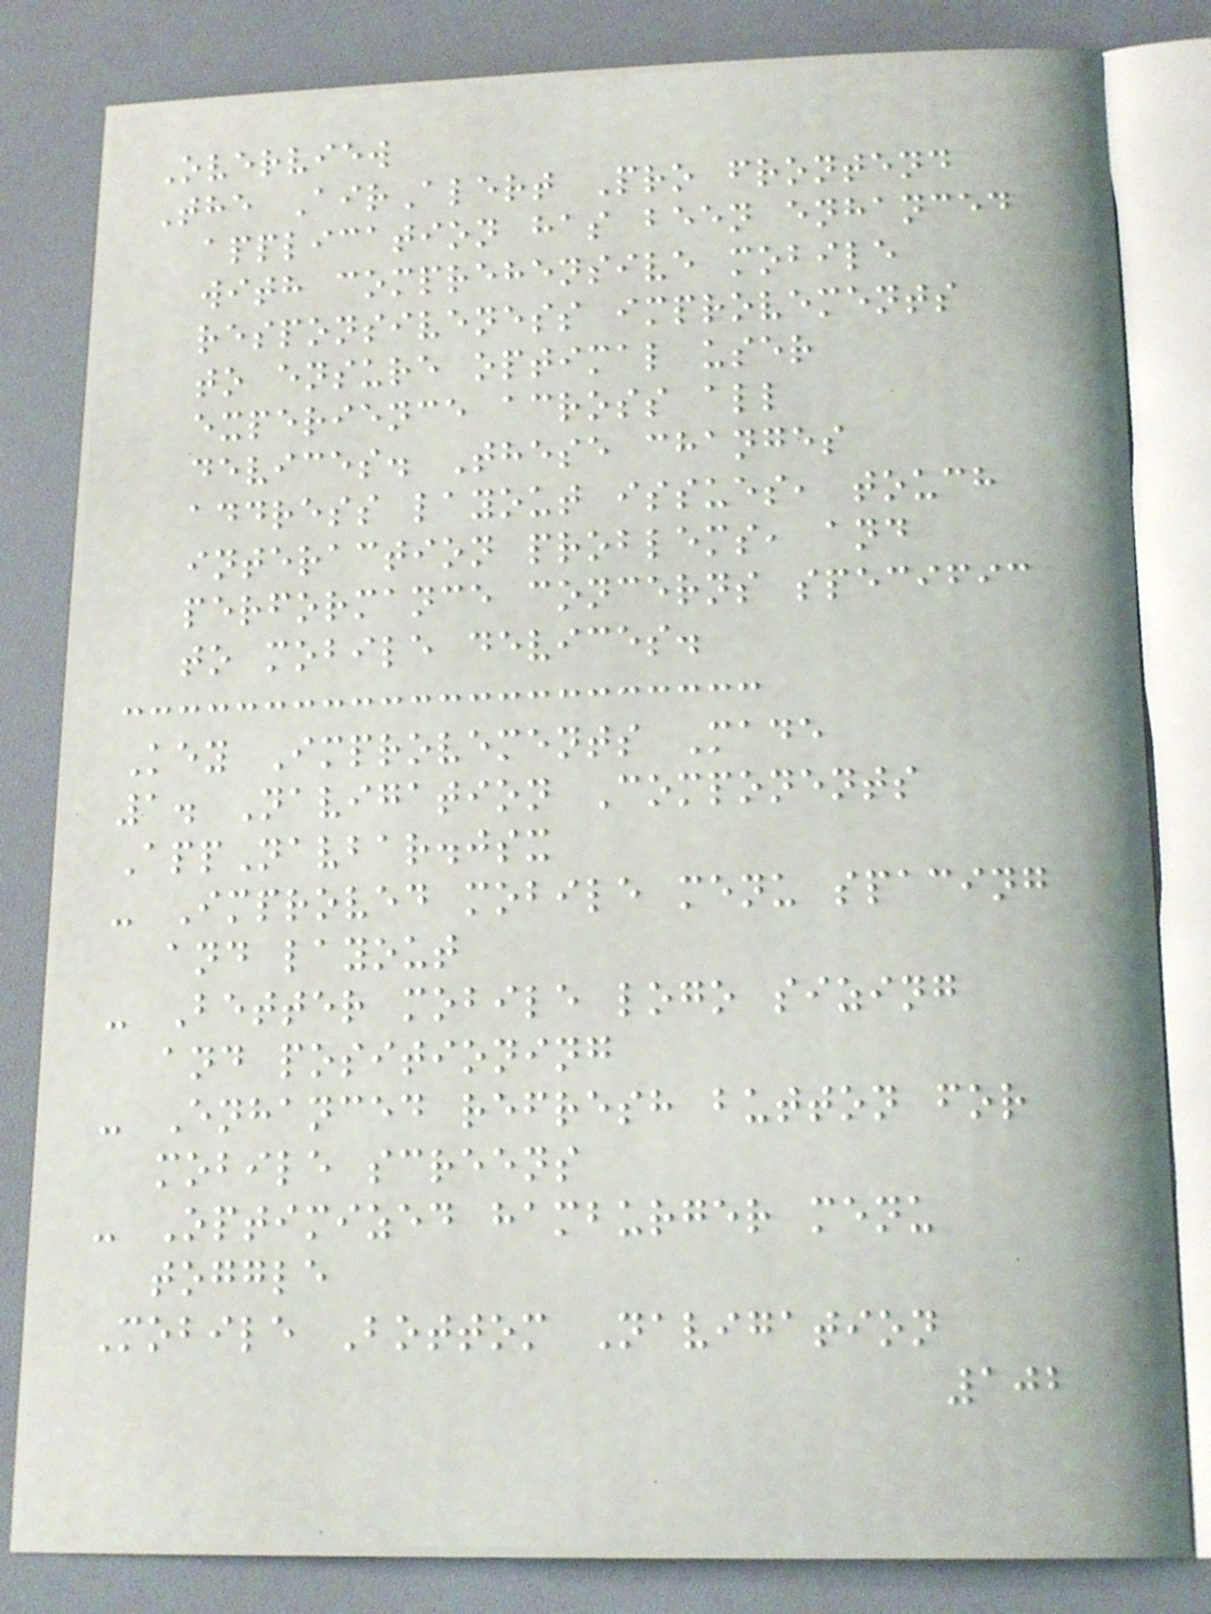Overview
The AirAlert Pro frontend
application has been enhanced
with comprehensive mobile
responsiveness improvements
to ensure optimal user
experience across all
devices. These changes
address layout issues, touch
interaction problems, and
performance concerns specific
to mobile devices.
Key Improvements Made
1. Navigation Components
AppNavbar.jsx
- Improved mobile menu spacing
and layout
- Better mobile logo sizing
and positioning
- Enhanced refresh button for
mobile screens
- Optimized hamburger menu
toggle
Mobile Bottom Navigation
102
